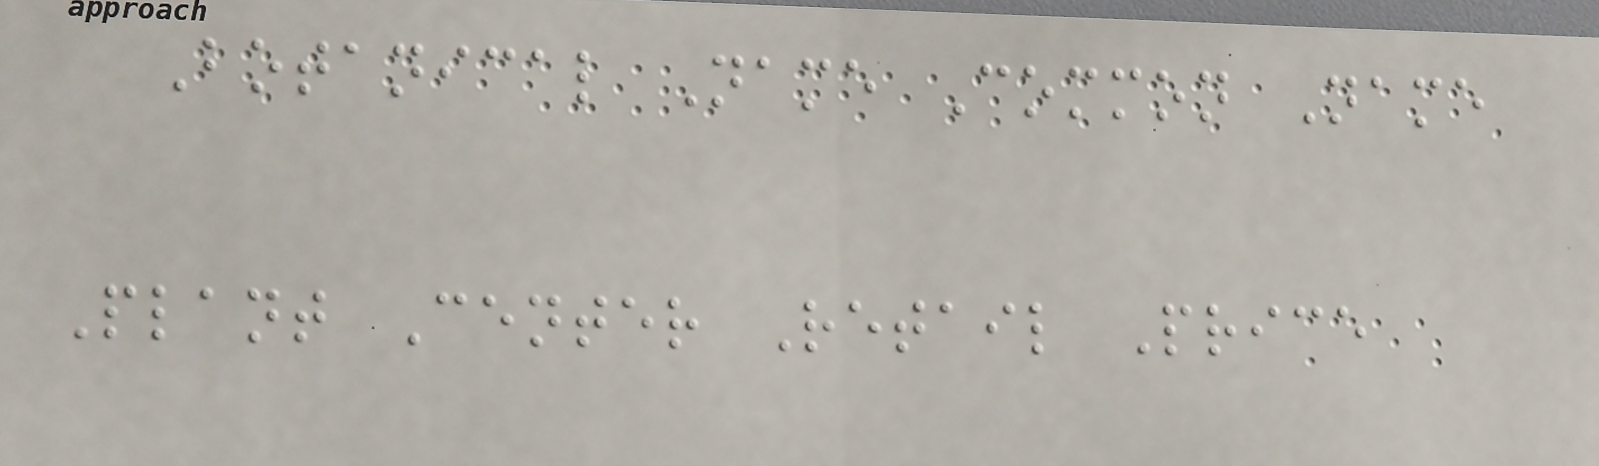Botanical Name Common Name
Plant Center Retail Price
